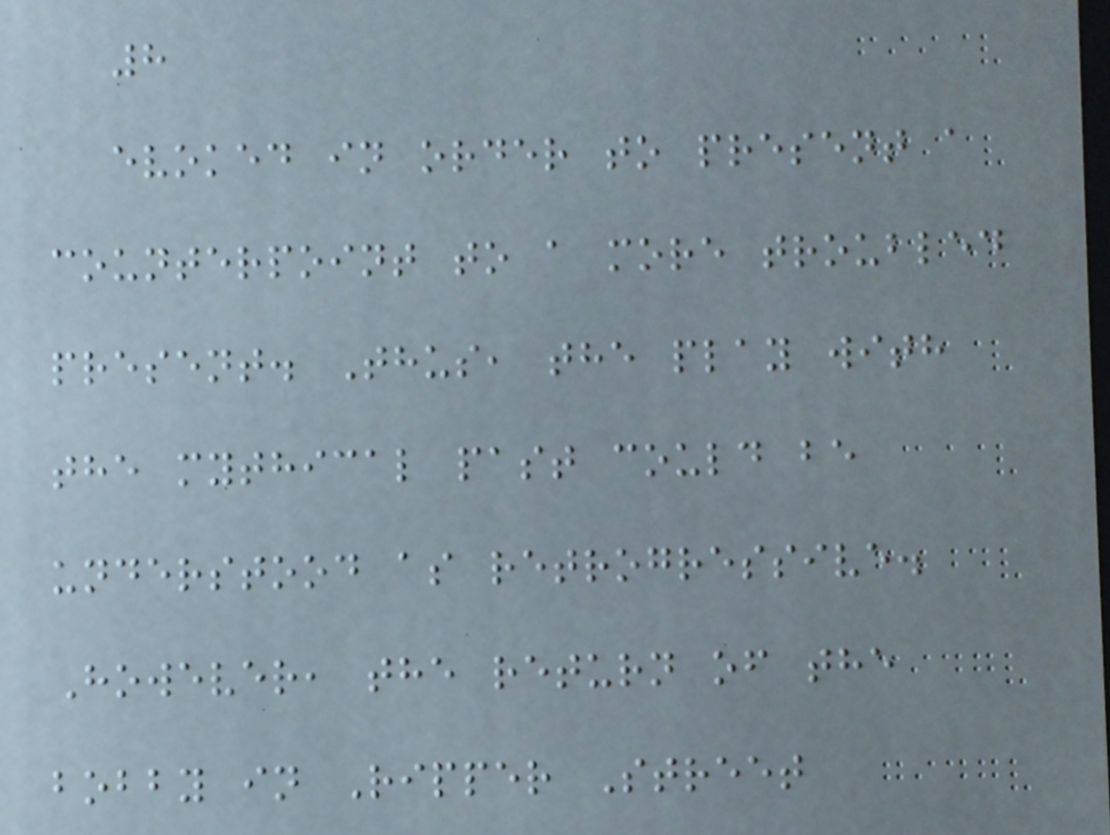8
evoked in order to present a
counterpoint to a more troubled
present. Thus, the play with
the mythical past could be
understood as retrogressive.
However, the return of the
bobby in Ripper Street
